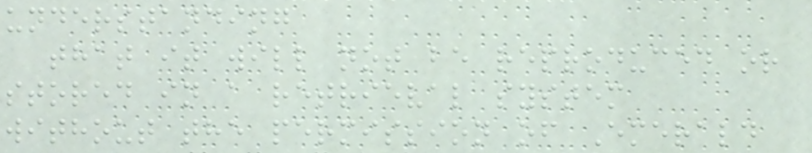understanding
that it will not be reproduced or
stored in a retrieval system
without the permission of Emerald
